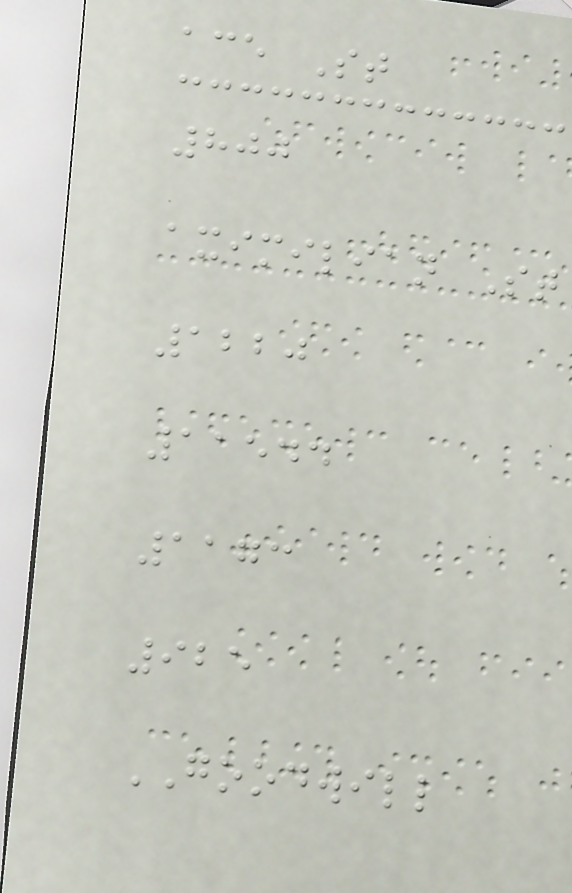ace St
800
aximilian St
1220
11544
1173
925
GOODWILL
